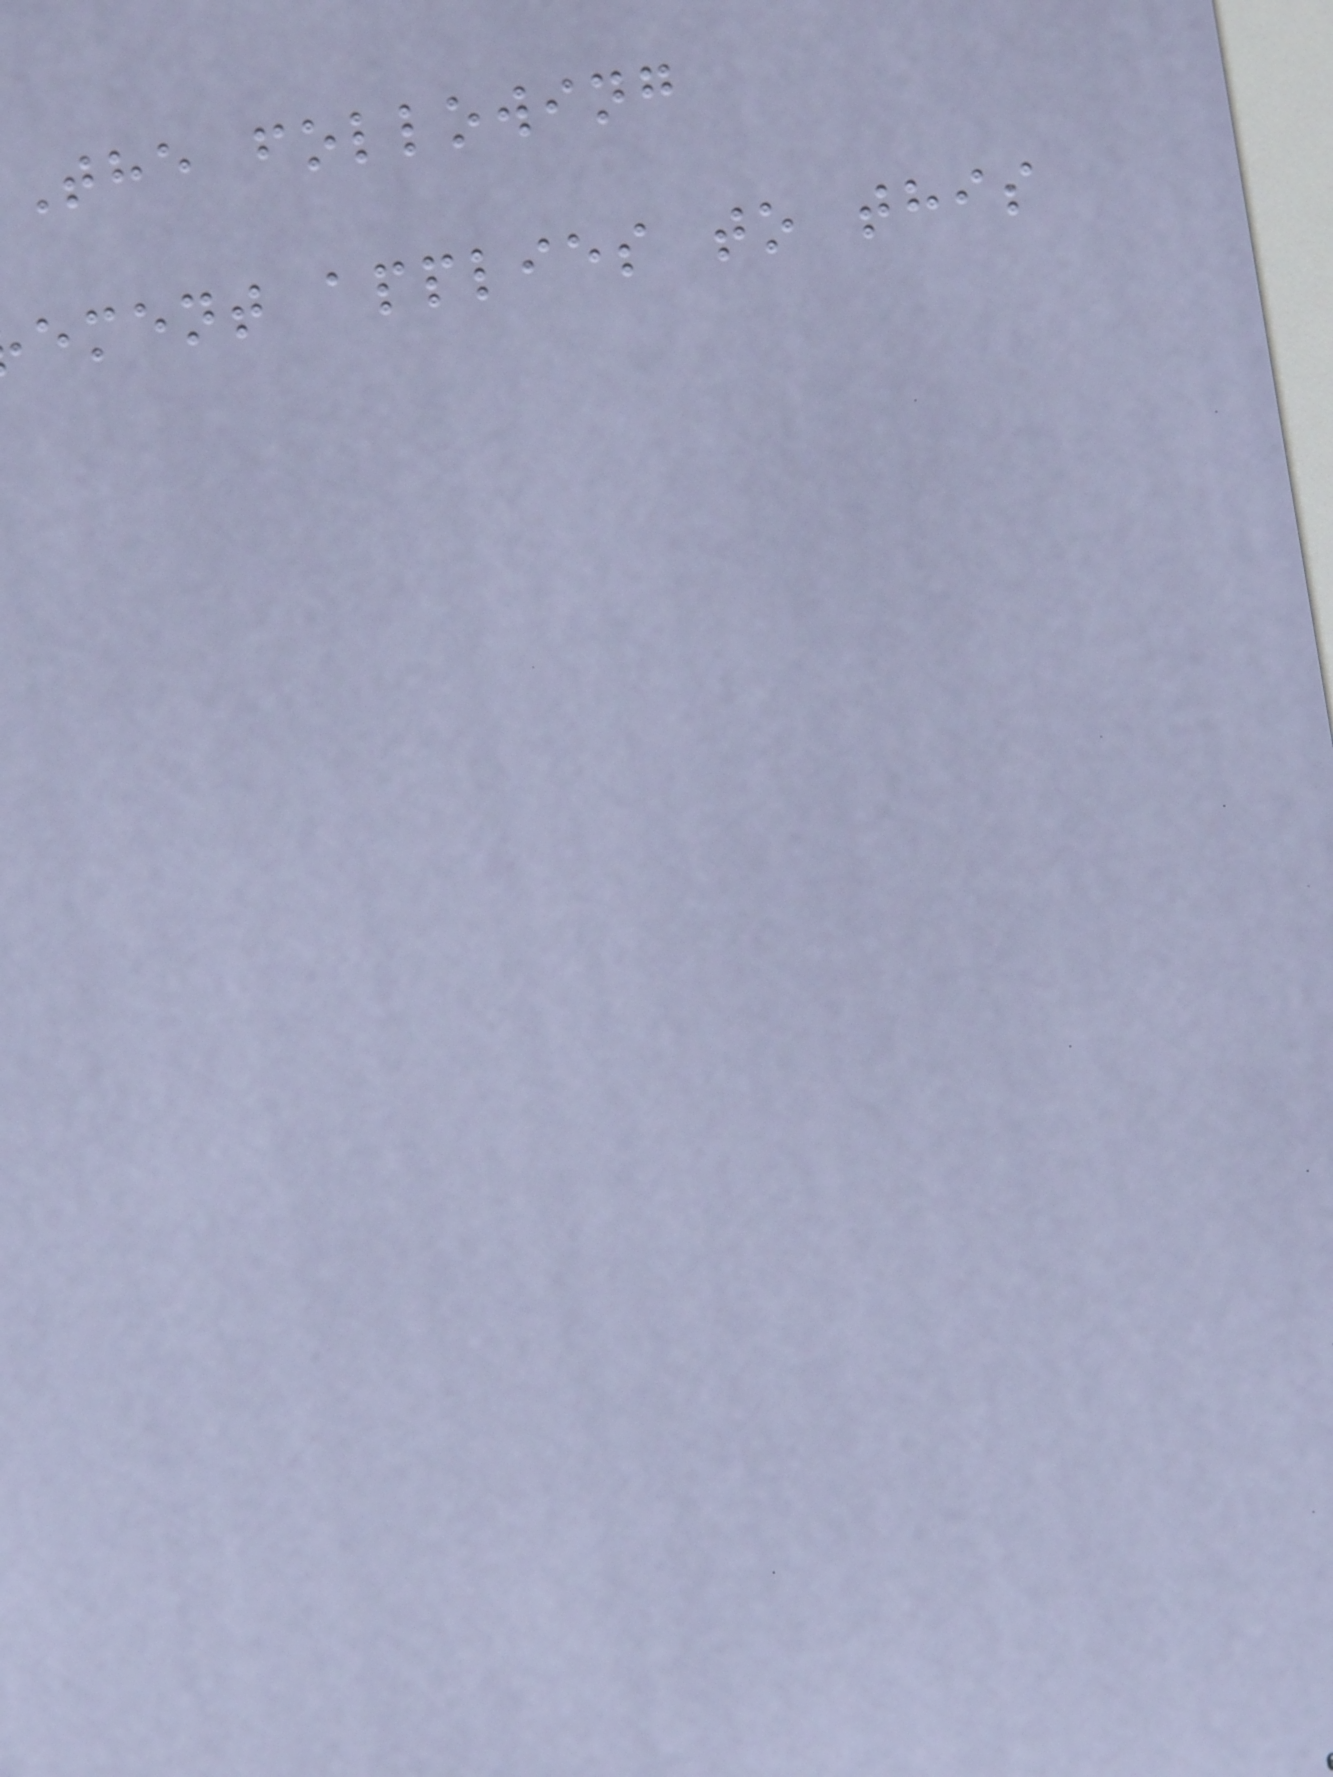The following
ement applies to this
